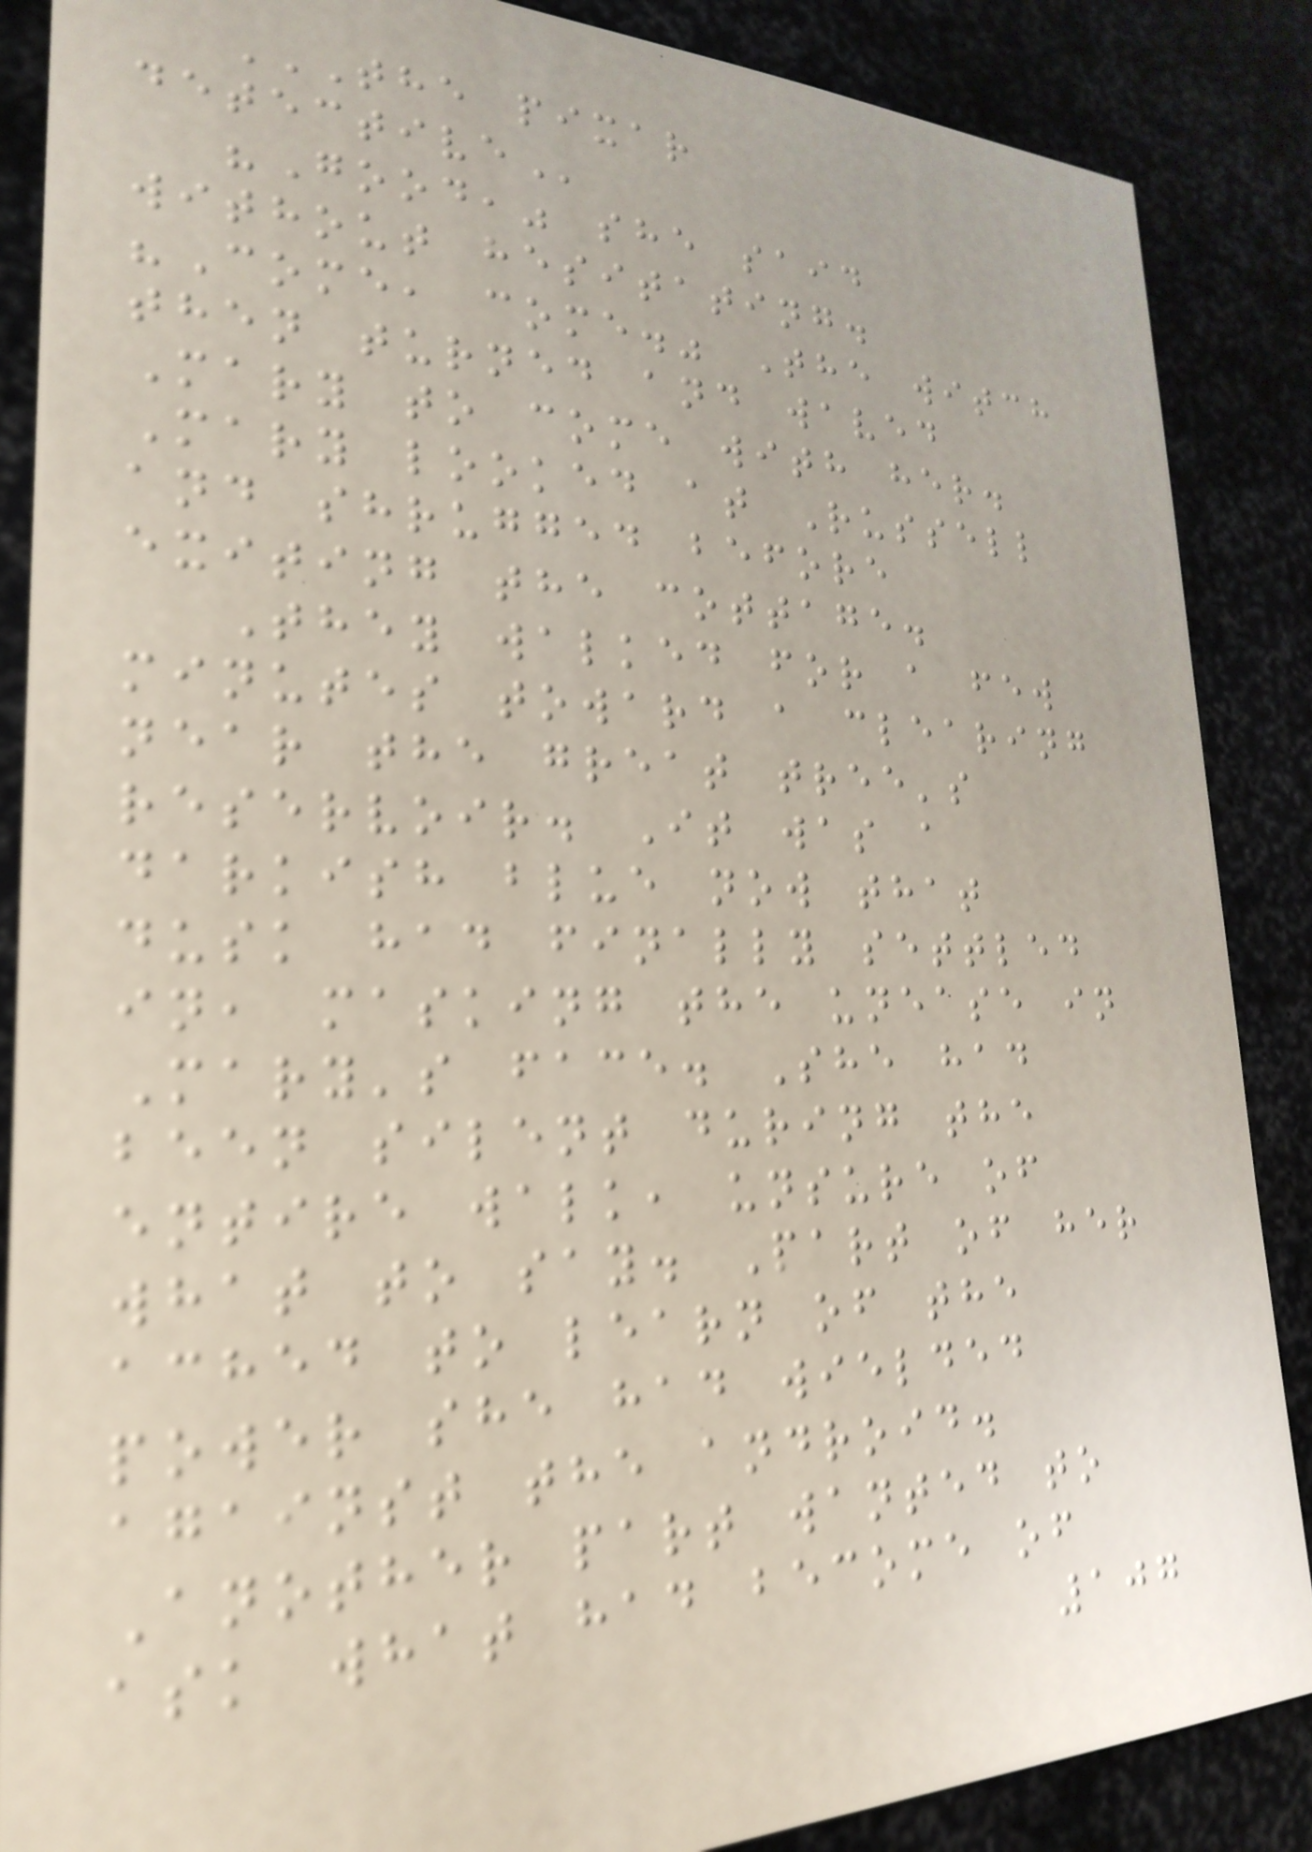THE PIXAR
DETECTIVE
"Good," she said
without hesitating.
"Come, come." The witch
then turned and waved
Mary to come with her.
Mary looked at Russell
and shrugged before
exiting the cottage.
They walked for a few
minutes toward a clearing
near the great tree's
reservoir. It was a
darkish blue now that
dusk had finally settled
in, masking the unease in
Mary's face. She had
been silent during the
entire walk, unsure of
what to say. Part of her
ached to learn of the
power she had wielded
against the android.
Another part wanted to
ask what had become of
107
